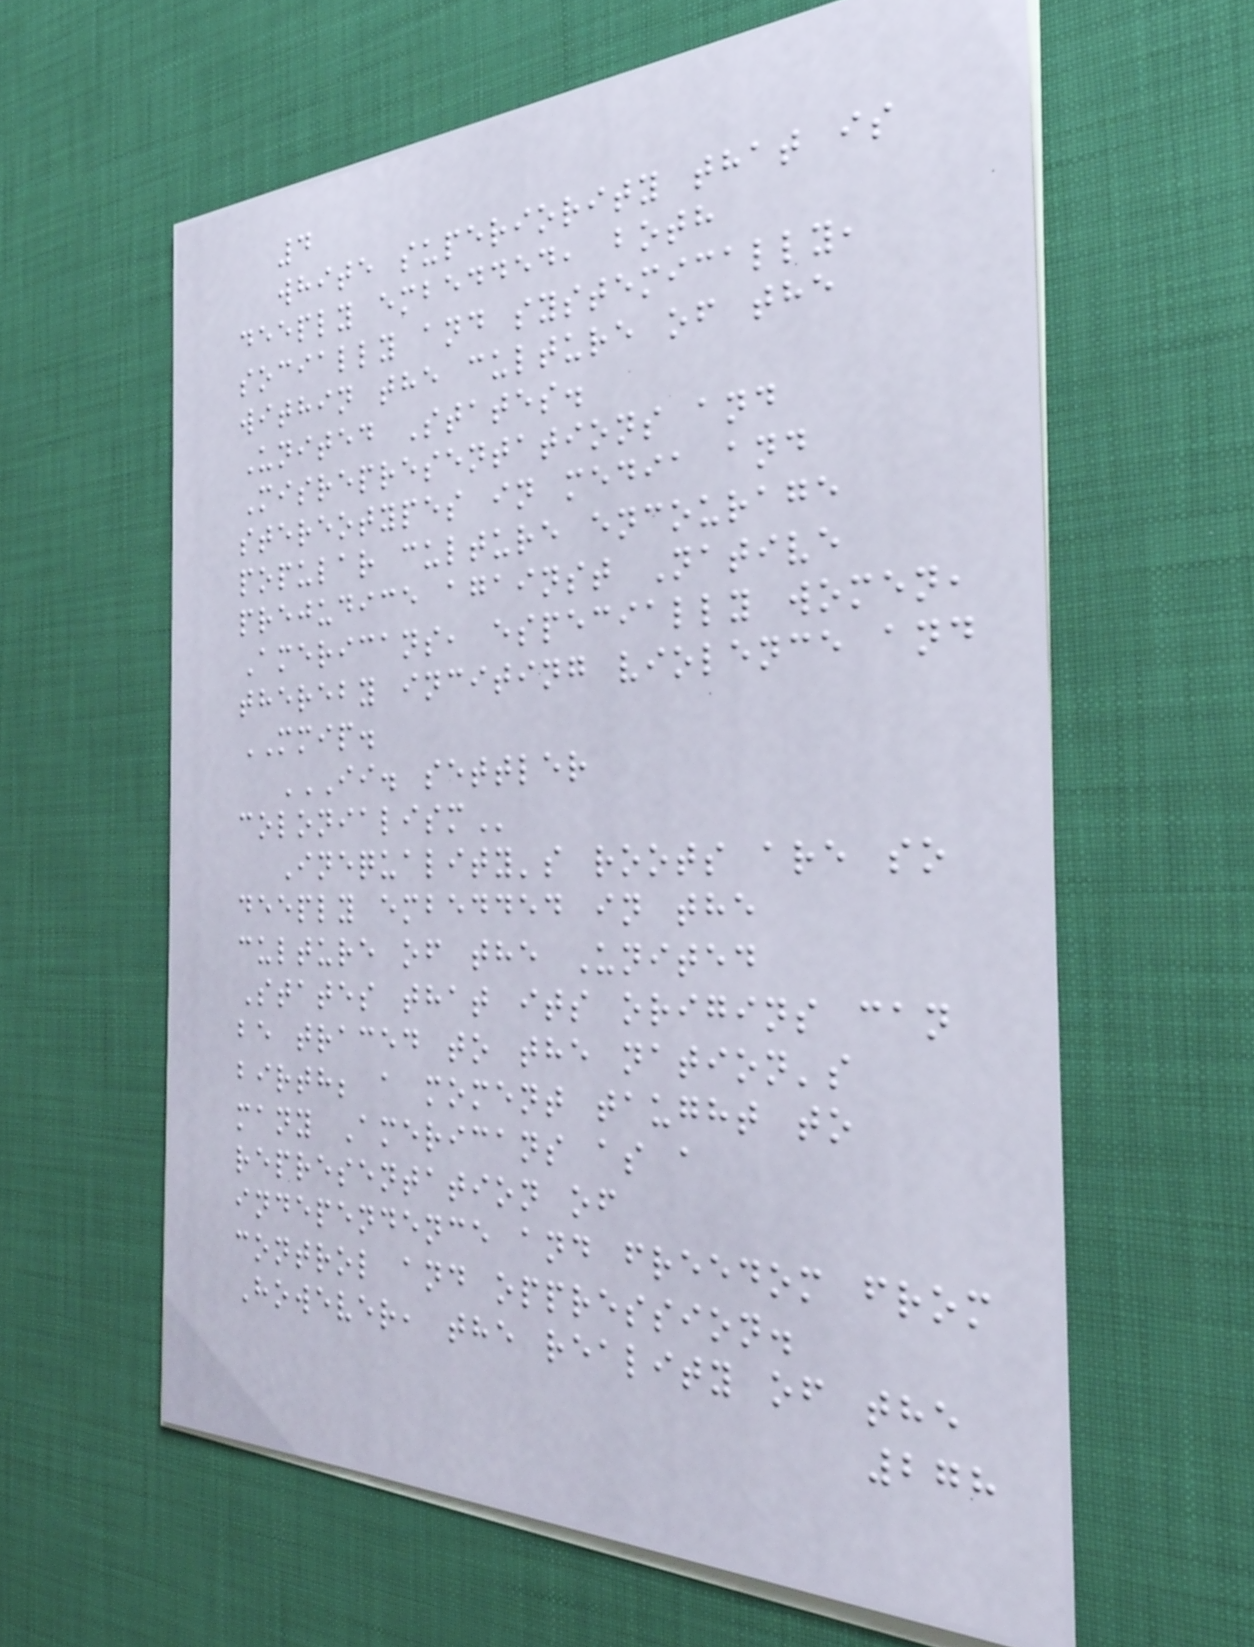4
white superiority that is
deeply embedded, both
socially and systemically,
within the culture of the
United States.
Misrepresentations and
stereotypes in media and
popular culture encourage
prejudice against Native
Americans, especially women,
thereby inciting violence and
MMIP.
II. SETTLER
COLONIALISM
Inequality's roots are so
deeply embedded in the
culture of the United
States that its origins can
be traced to the nation's
birth; a moment taught to
many Americans as a
representation of
independence and freedom from
control and oppression.
However, the reality of the
278
